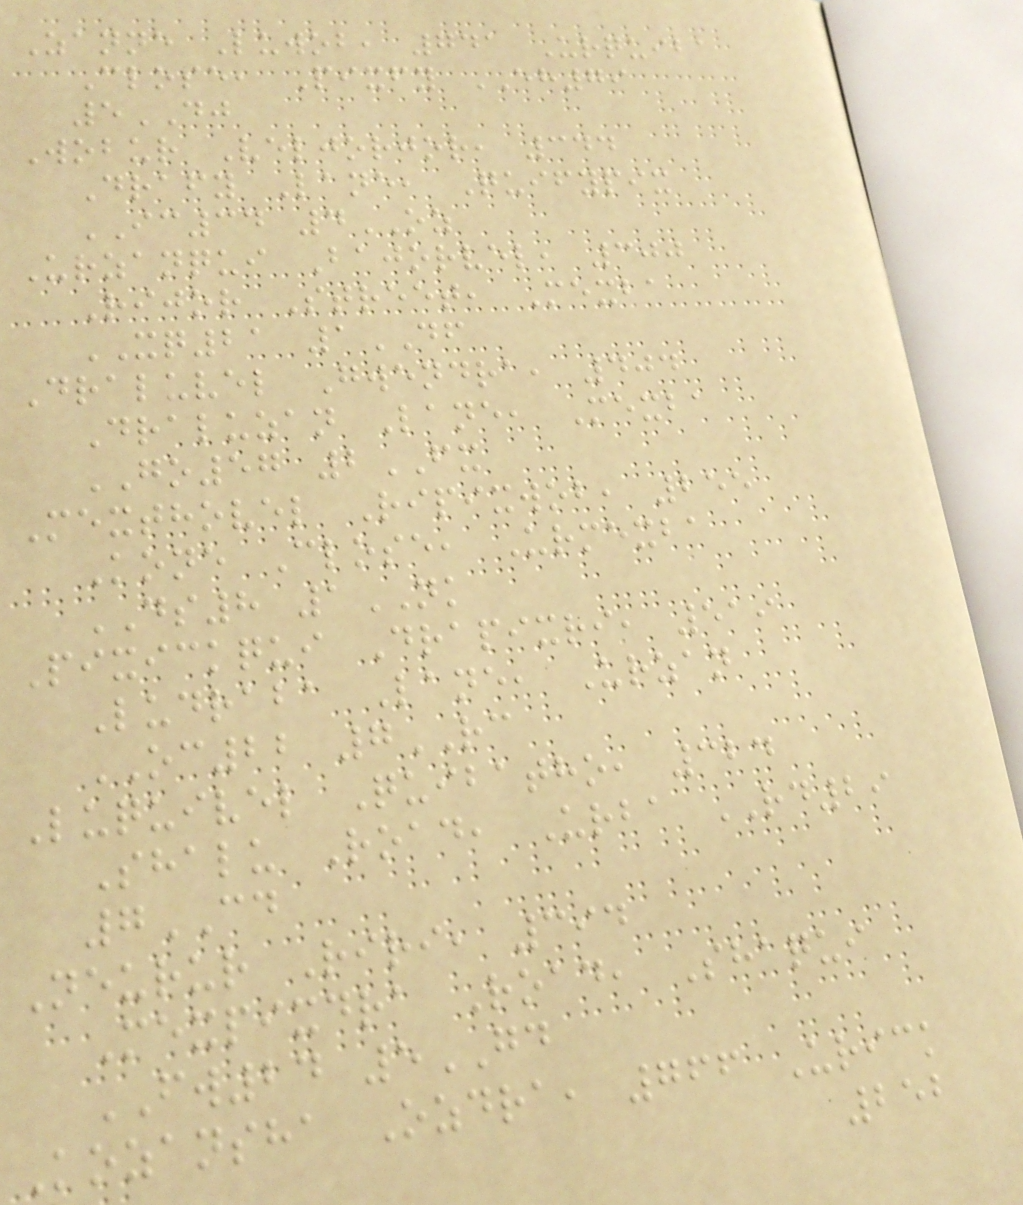Zanne Luwob, 741 Urquiba
Close, Pixfy EH79
5DJ
Wobur Veljorjor, 344
Drafy Lane, Quifypix
IC34 4OZ
Urzanqui Bajorvel, 300
Rijor Street, Mexba
XQ21 1DF
Draluvel Gwendra, 404
Draluzan Lane, Mexba
GO57 2FX
Mexthovel Ripixwob, 255
Kone Close, Urmexba
DS8 1NK
Pixickqui Drapixri, 519
Ludraba Lane, Urzan
OC22 7RC
Luquivel Quibatho, 324
Shalu Road, Urba RD29
7CD
Neurur Riri, 394
Mexpixdra Road, Shaqui
FW24 5GD
Kozansha Ozdra, 766 Urick
252
